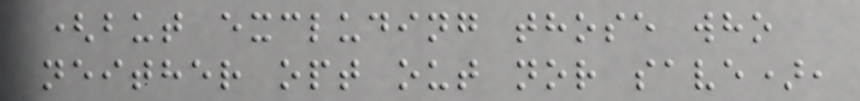(but excluding those who
neither opt out nor save),
